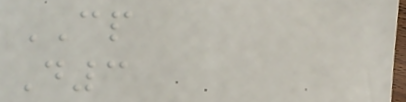CP
D3
